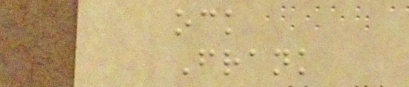ock
Frank
